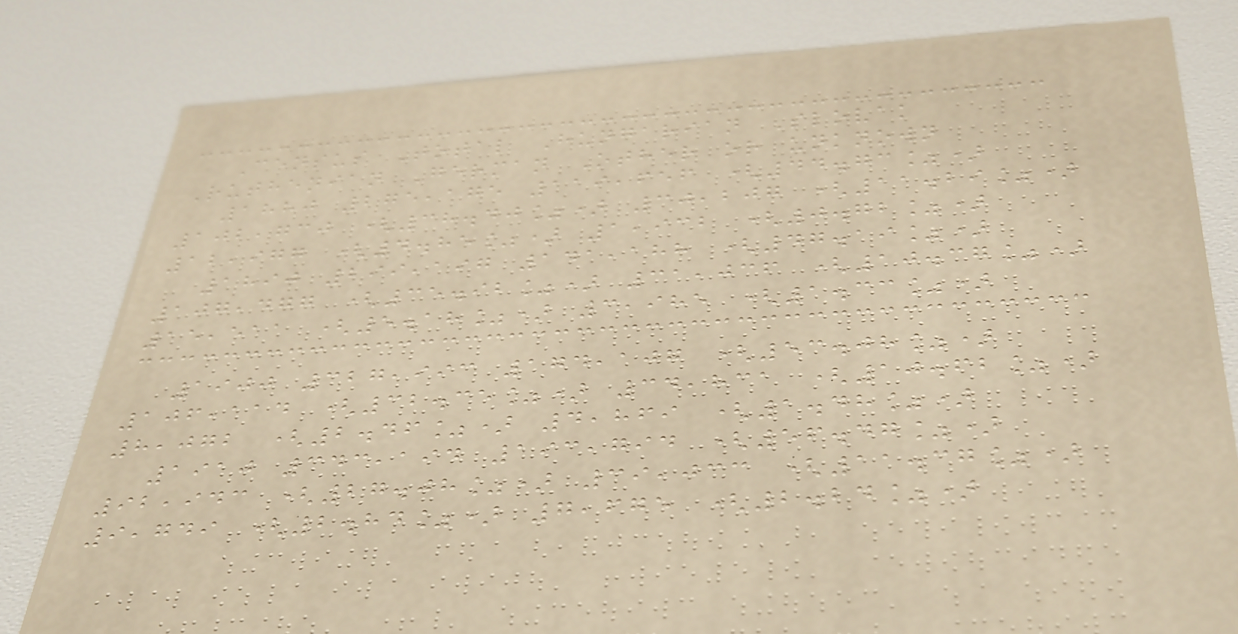Census Total Hungarian Slovak
Ruthenian German Other or unknown
1880 275,175 119,656 (44.73%)
102,730 (38.40%) 30,207 (11.29%)
12,977 (4.85%) 1,932 (0.72%)
1890 299,197 141,188 (47.19%)
107,477 (35.92%) 31,036 (10.37%)
15,511 (5.18%) 3,985 (1.33%)
1900 327,993 174,107 (53.08%)
106,114 (32.35%) 34,831 (10.62%)
8,072 (2.46%) 4,869 (1.48%)
1910 343,194 193,794 (56.47%)
92,943 (27.08%) 39,033 (11.37%)
9,749 (2.84%) 7,675 (2.24%)
